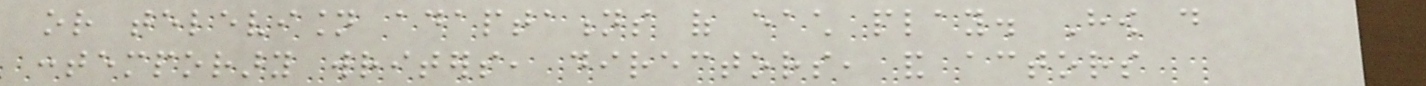or television adaptations of each play. How do
contemporary writers, directors, and actors
